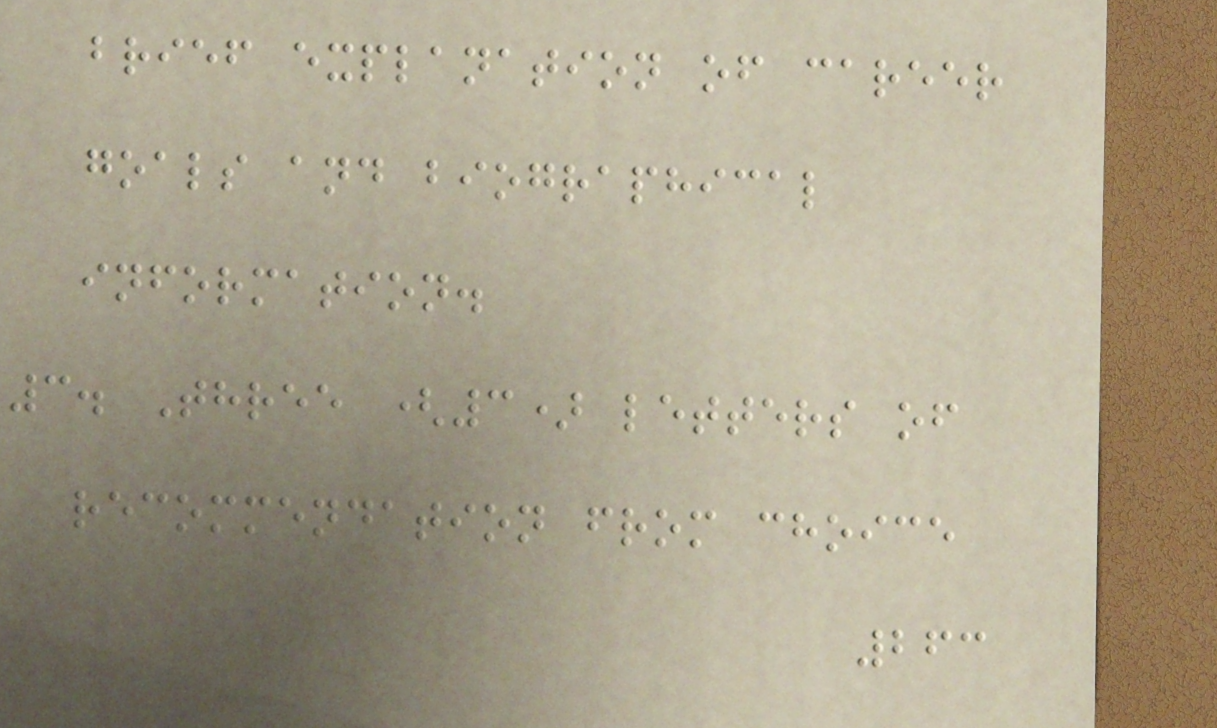brief explanation of career
goals and biographical
information.
3. Three (3) letters of
recommendation from choice
263
